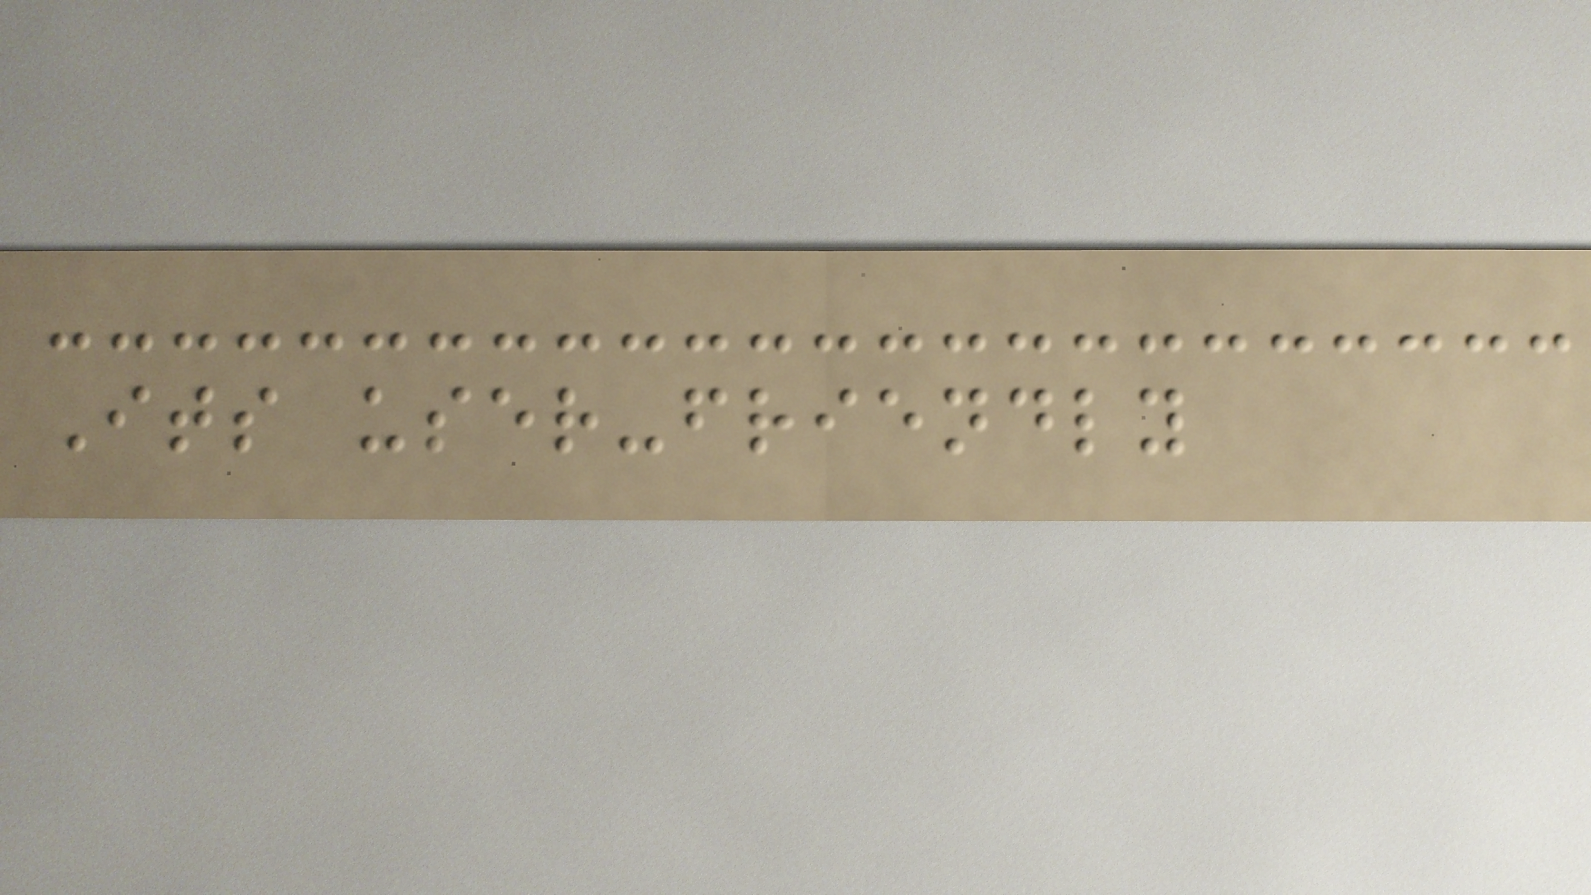Its user-friendly
